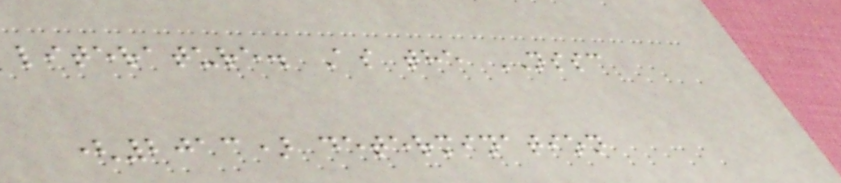literature. As the NSSC
(2013) determination
